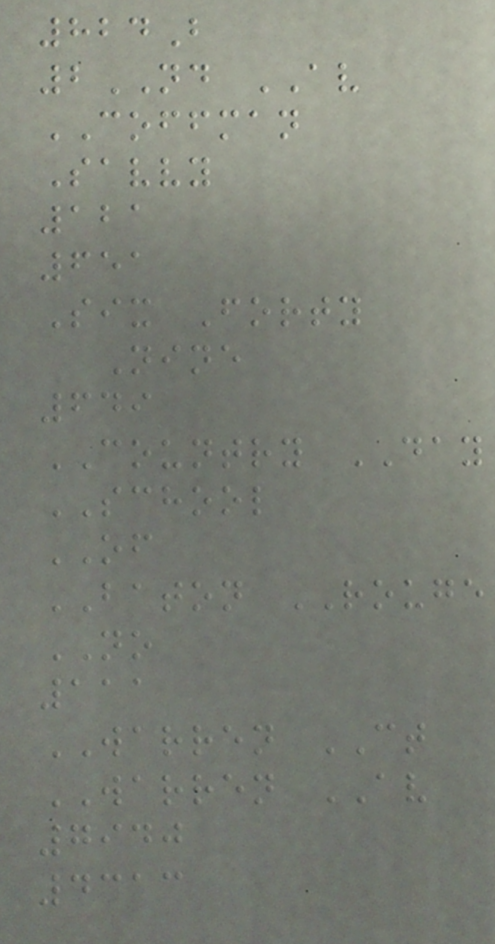824B
2ND AV
COFFMAN
Savvy
121
651
Six Forty
Nine
649
COUNTRY DAY
SCHOOL
OF
BATON ROUGE
NO
111
WARREN CT
WARREN AV
7940
4313
